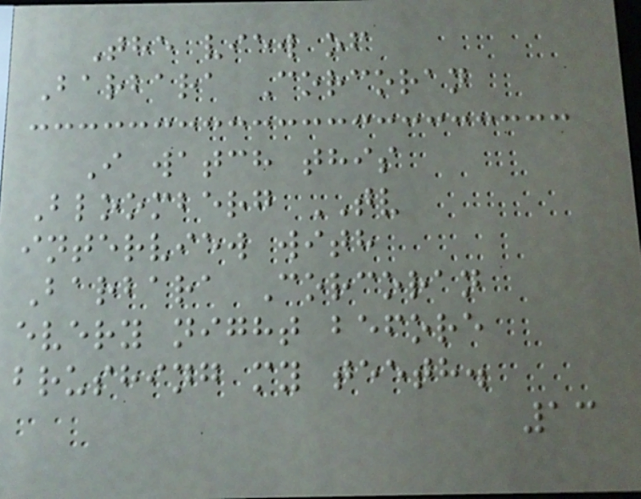The view of
Barbara Corcoran
I watch this
Bloomberg TV
interview with
Barbara Corcoran
every night before
brushing my teeth.
13
